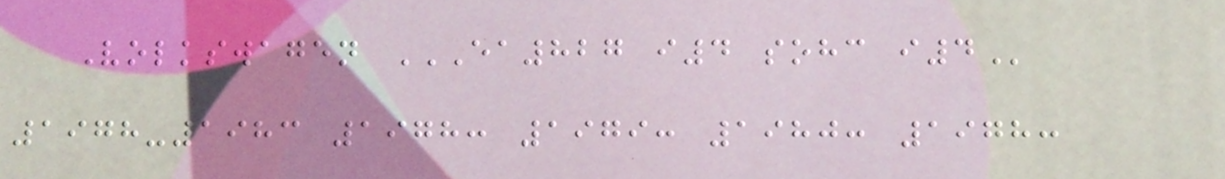Volkswagen EA827 I4 SOHC I4
1978-1983 1978: 1979: 1980: 1978:
